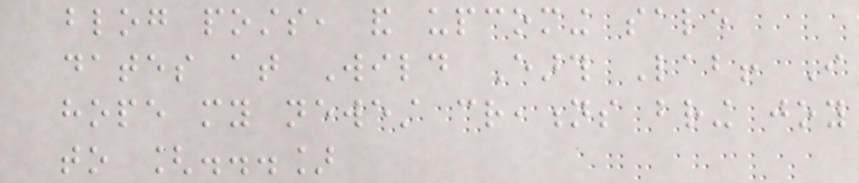blog posts, and upcoming sale
dates at Wild Earth Lab! I
hope my newest creations bring joy
to [...]
